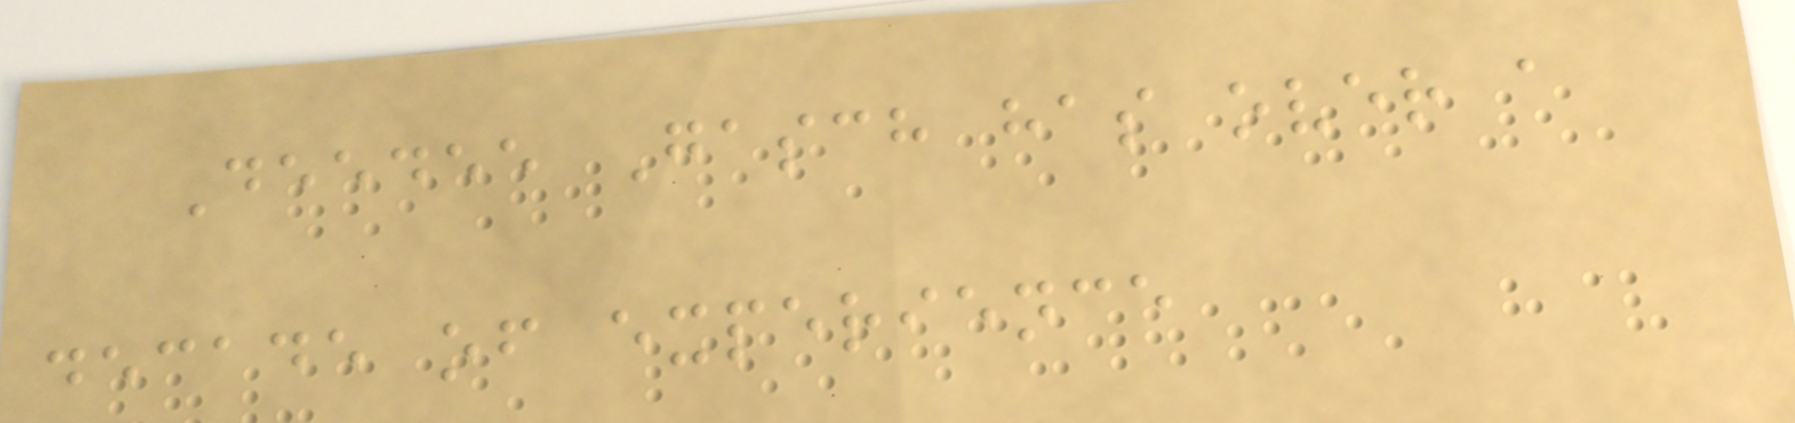Deedee Gasch has over a
decade of experience
